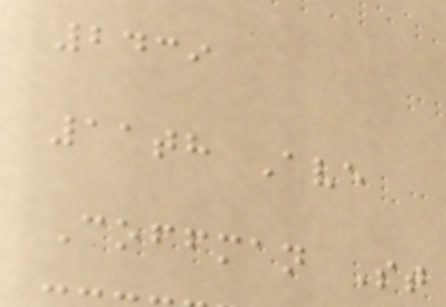2439
11th Ave
Coffman St
